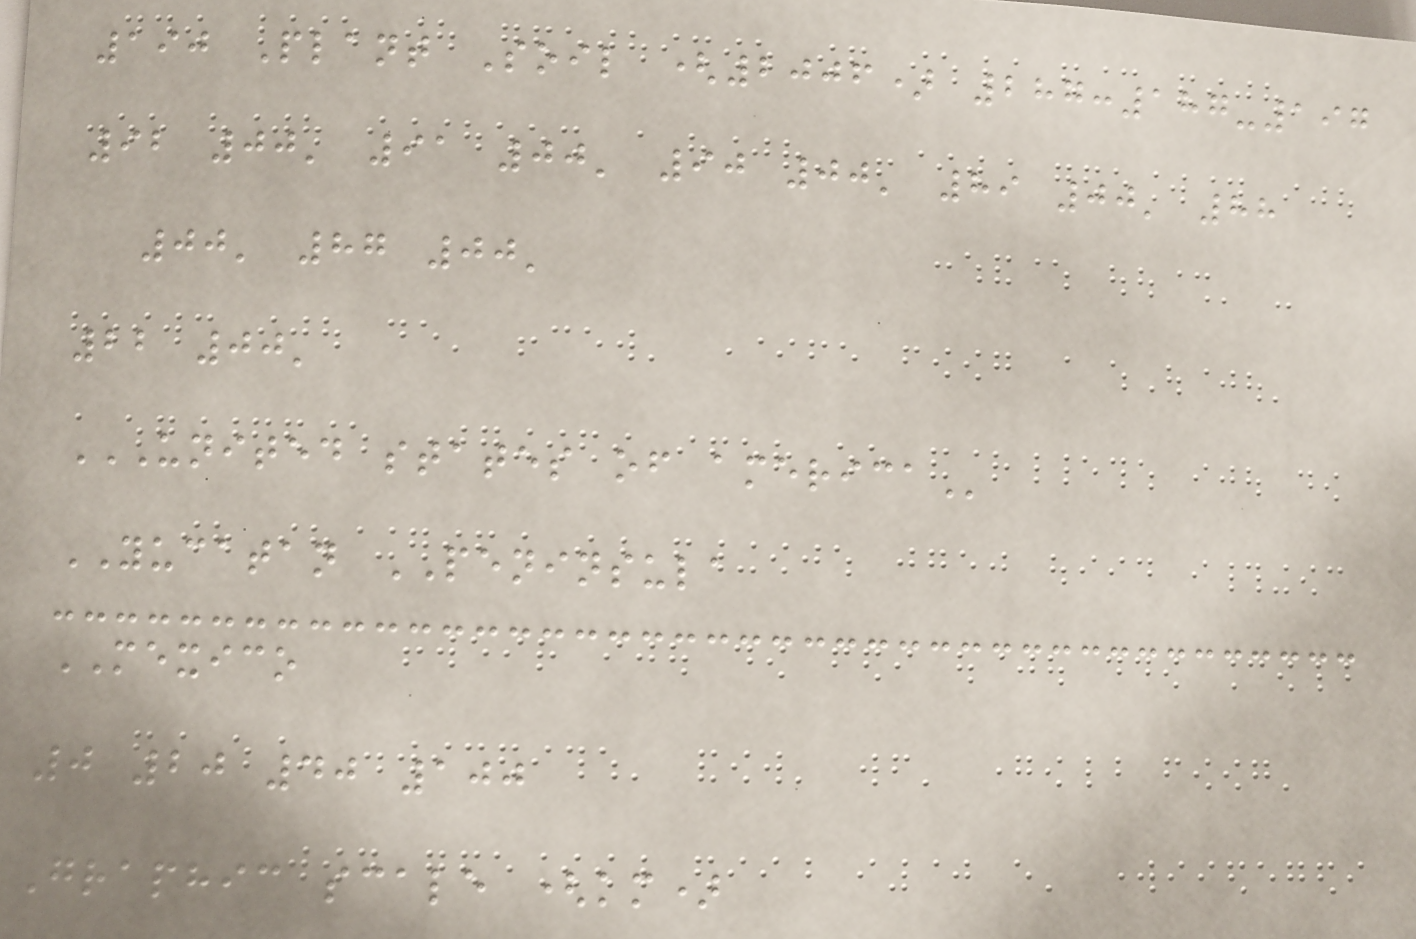190 Plant Soil (2006) 287:187-197
92 00' 91 00' 90 00' 89 00' 88
00' 87 00'
22 00'
UNITED STATES OF AMERICA
YUCATAN PENINSULA
MEXICO
0 20 40 100
Graphic scale (km)
